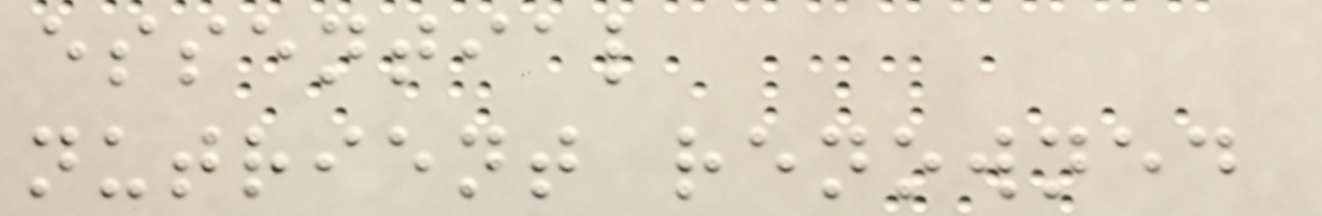essential
nutrient renowned
